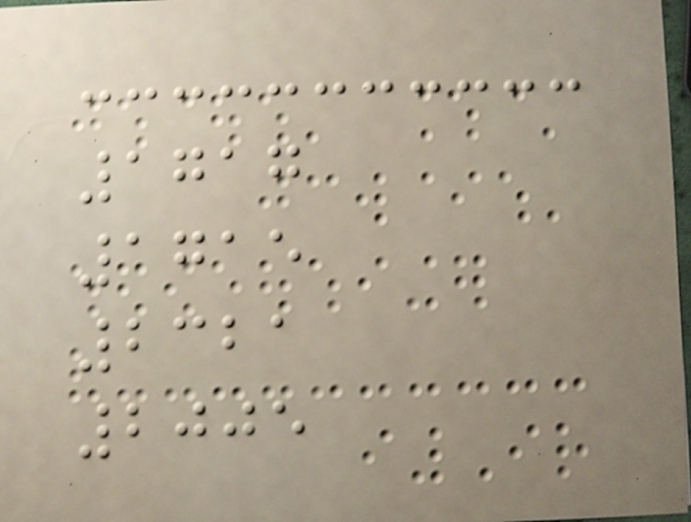1717
1715
2321
2005
